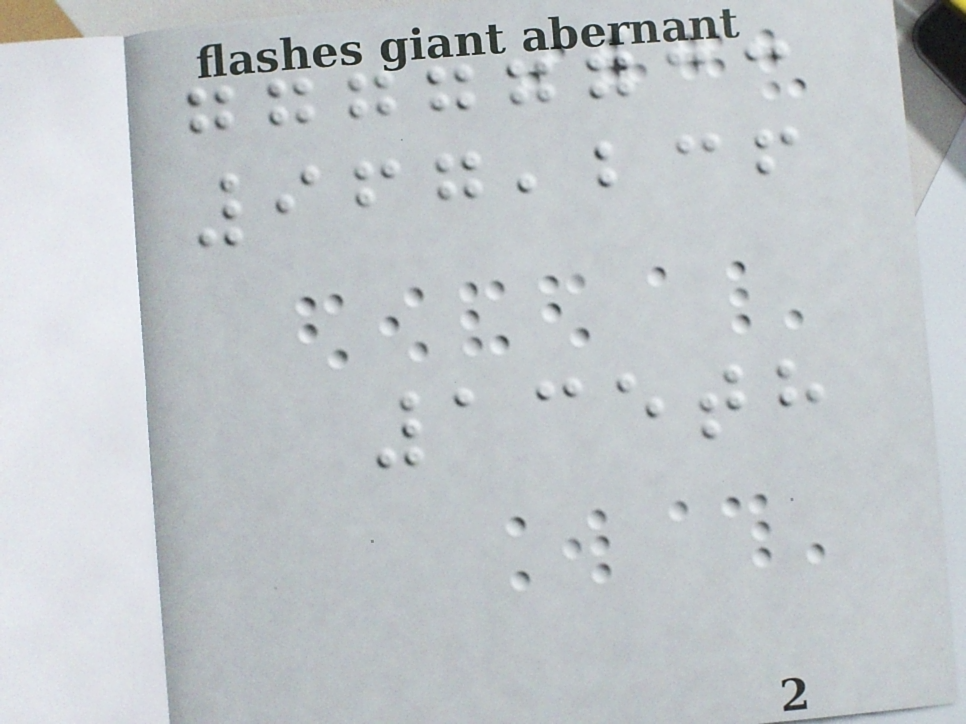967,236
135th
